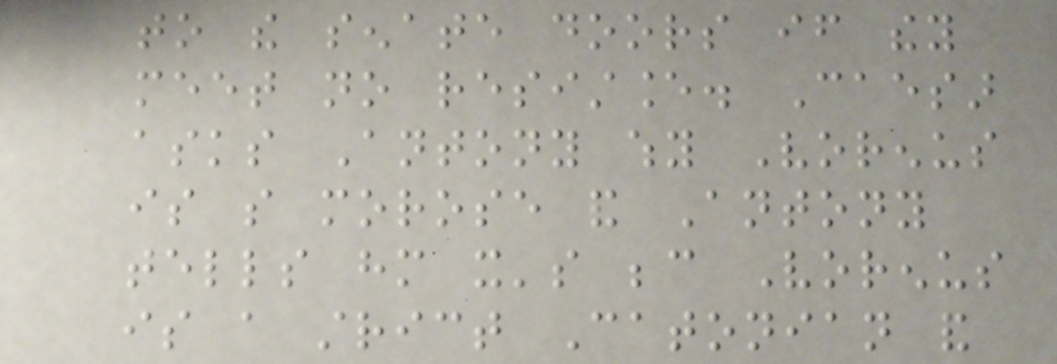to the senate doors if they
meet no resistance. Caesar
asks Antony why Vorenus
is so morose and Antony
tells him it's because Vorenus
is a strict Catonian and
